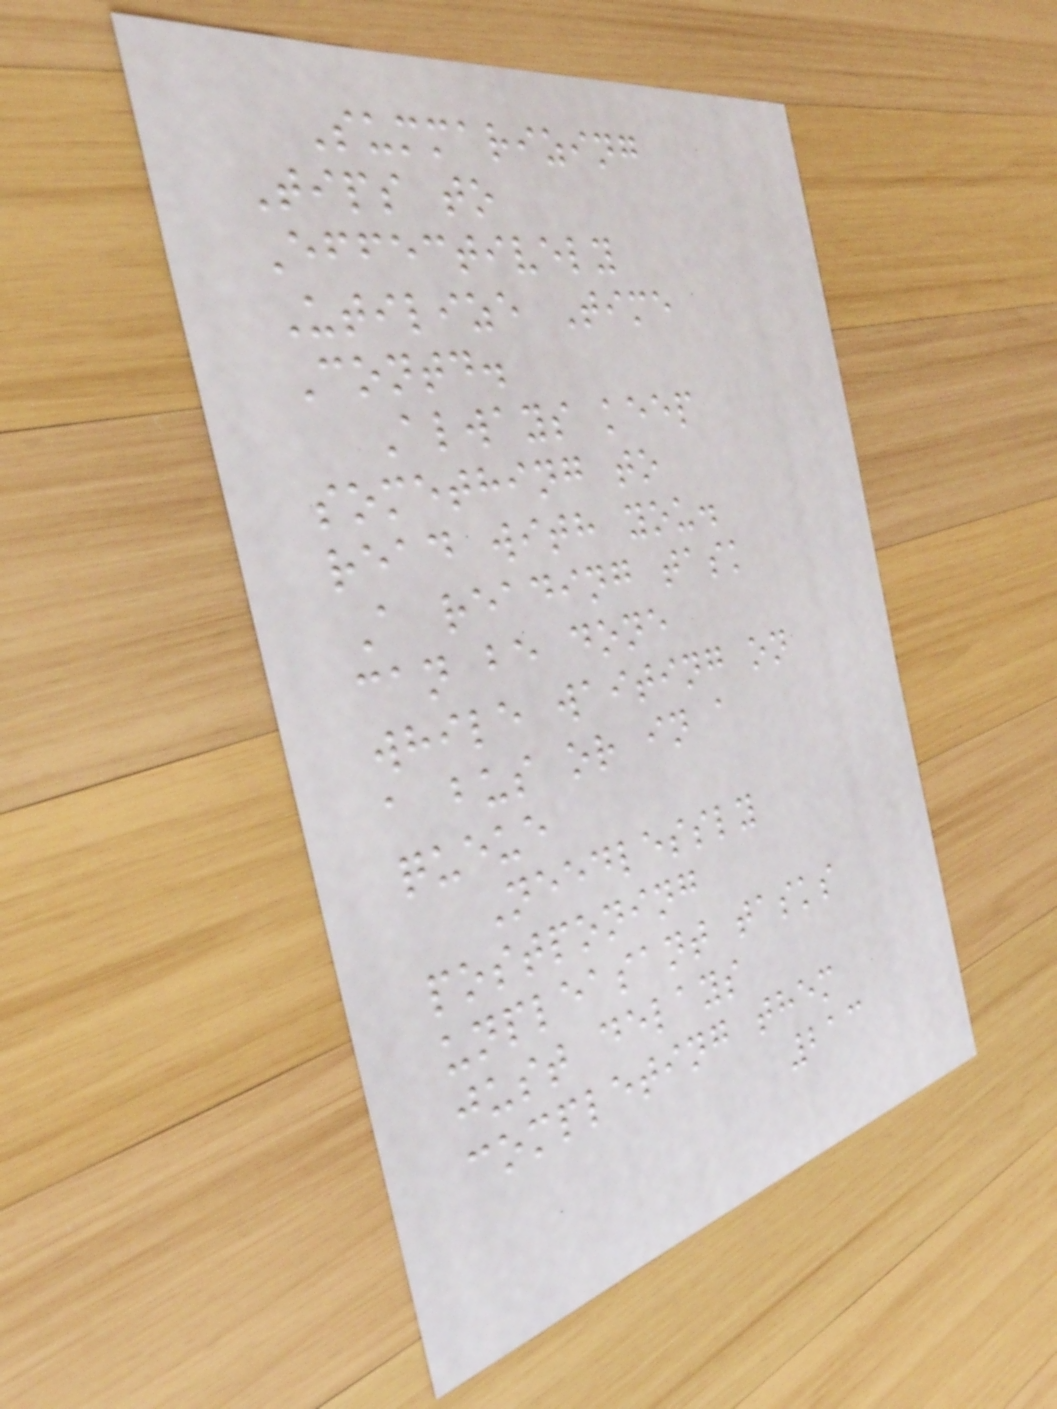Summarizing
Tips to
Effectively
Utilize Time
Contd.
Always keep
something to
read with you.
A reading task
can be done
while waiting on
a bus or in a
queue
Needlessly
postponing
unpleasant tasks
just delays
completing them
213
